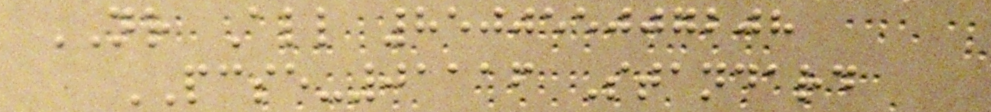NR All 850055007208
PCSE-01116 Standard
